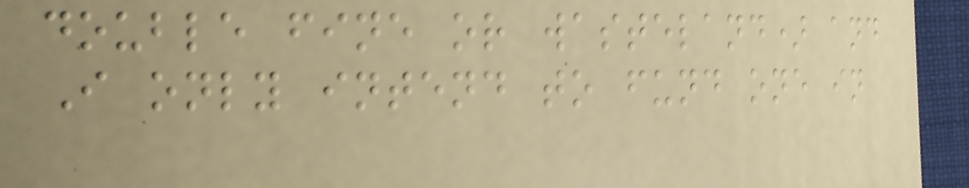double fine or wasteland) and
I only intend to fund one in
